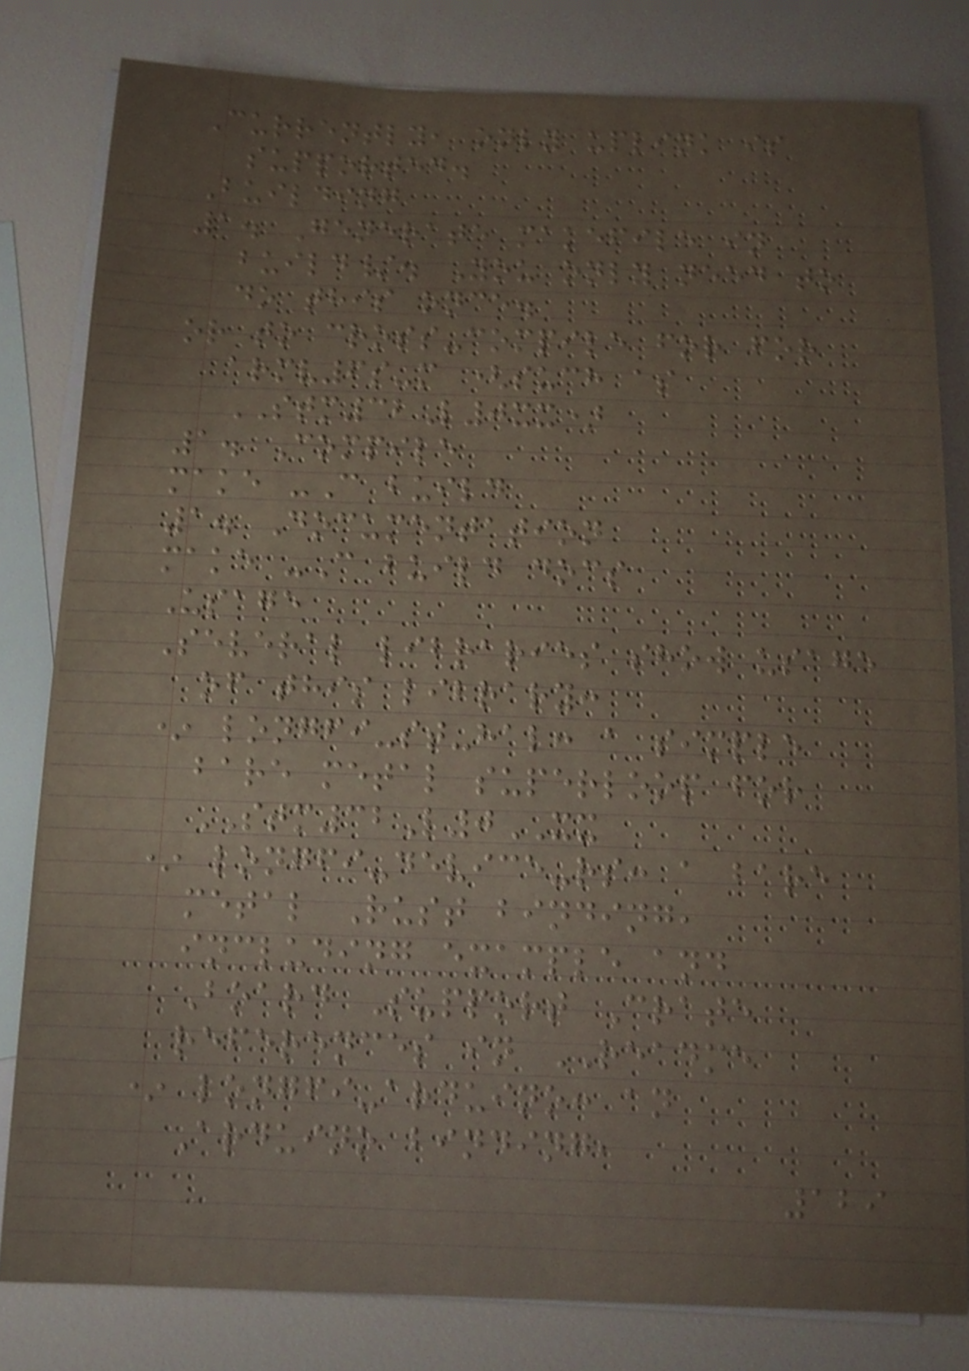Currently, only uplink is
supported.
Building
1. Generate makefile in
build/. You only need to
do this once.
or to cross-compile for for
armv6s-m (such as
STM32L0xx)
1. Compile
make -C build
1. Documentation
make -C build docs
Usage
Several libraries show usage
of this library:
* longfi-st-hal: a simple
bare metal superloop for
STM32L0XX
* longfi-device-rs: a bare
metal Rust binding,
including example and
Board Support Crate
references in README
* longfi-arduino: an
Arduino binding,
129
